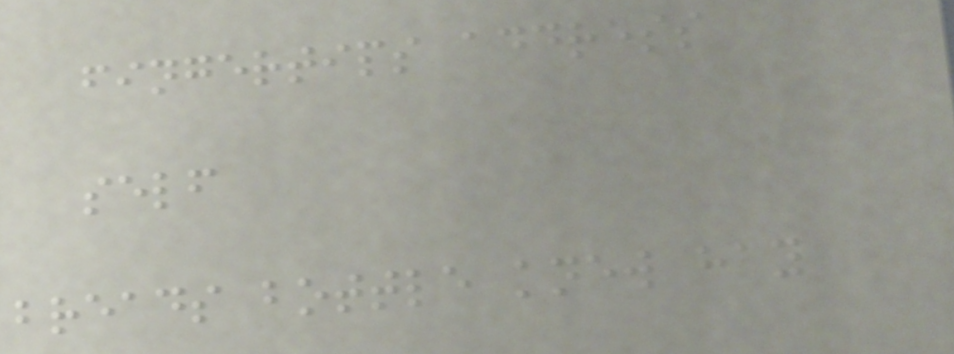fingertips address
self
breads bottle knew hay
